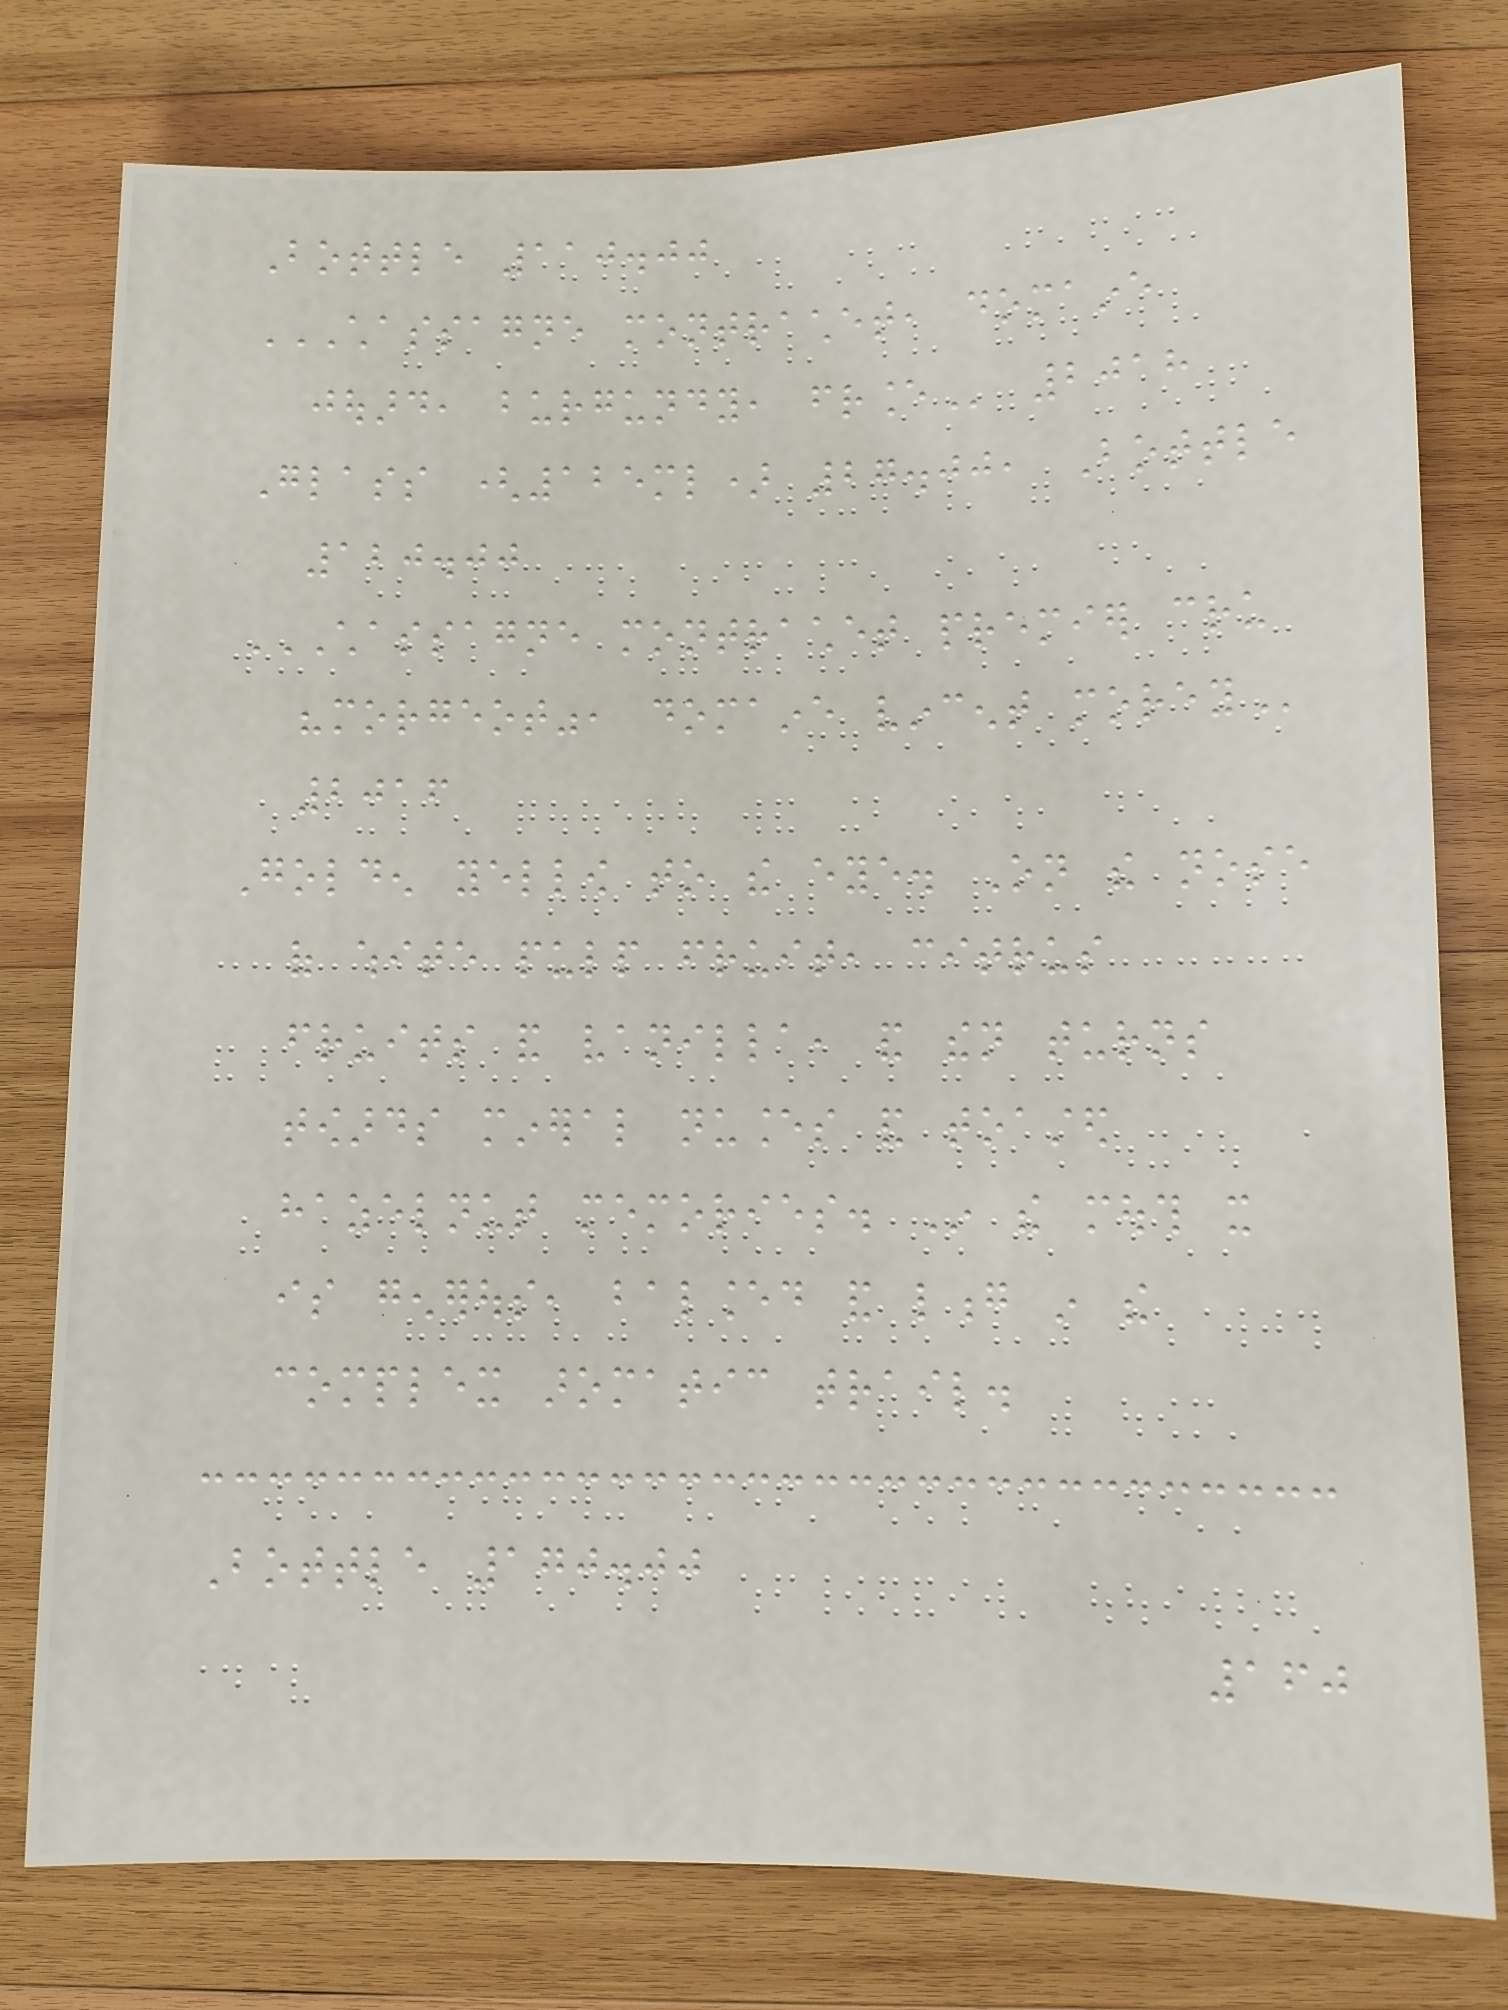Bottle 110.00
CHASSAGNE MONTRACHET, DOMAINE
JOUARD, BURGUNDY, FRANCE 2018
Glass (125ml) 27.00, Bottle
120.00
CHASSAGNE MONTRACHET PREMIER CRU
"MORGEOT", DOMAINE VINCENT MOREY
2016
Golden yellow to the eye. On the nose
of white pulp fruit, citrus
fruits and vanilla, and then turns
towards mineral nuances and toasted
hazelnut memories. In the mouth it
is generous, balanced and long in the
complex aromatic trail.
Bottle 170.00
160
